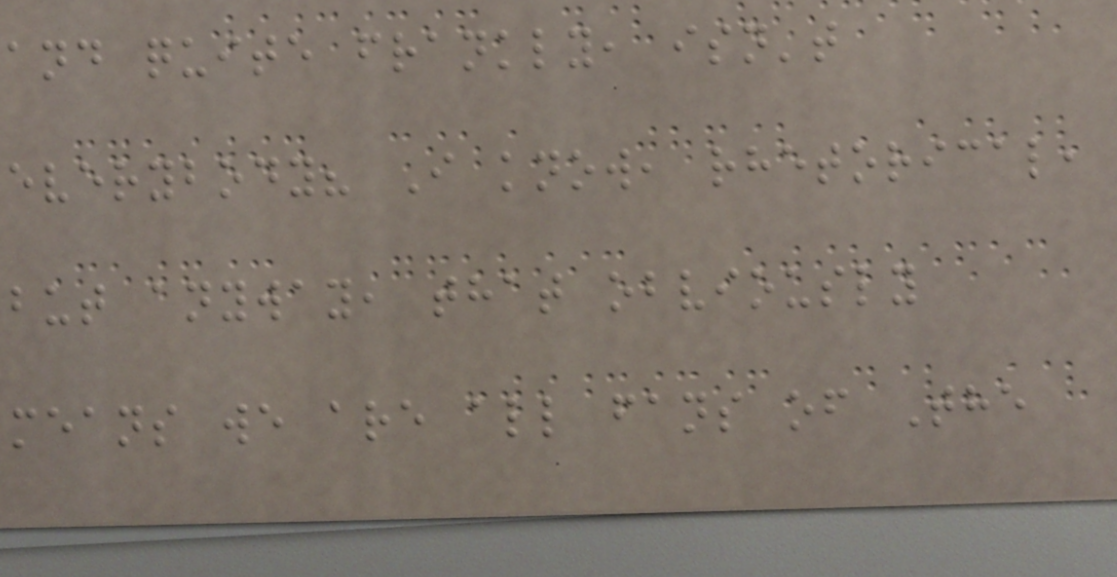and quite frankly, isn't
everybody? I know, rhetorical,
but anyway, that obviously
means we are all fans of The
